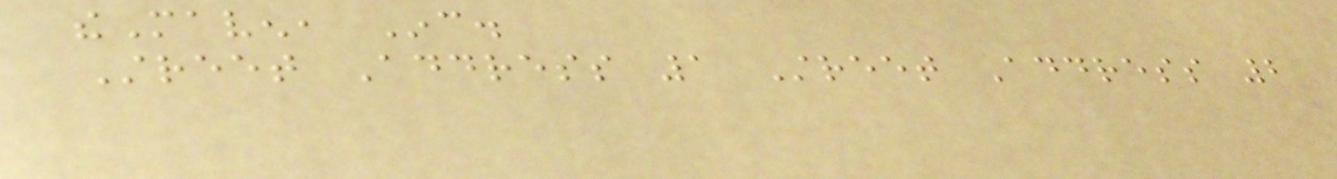theMaven, Inc.
Street Address 1 Street Address 2
